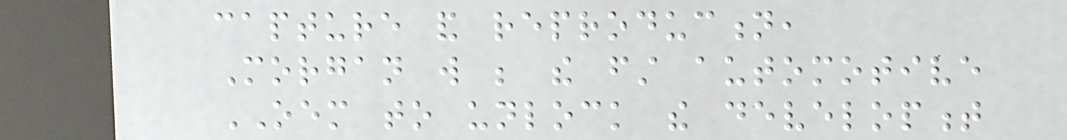capture and reproduction,
Morgan will be the first automotive
OEM to unlock the development
